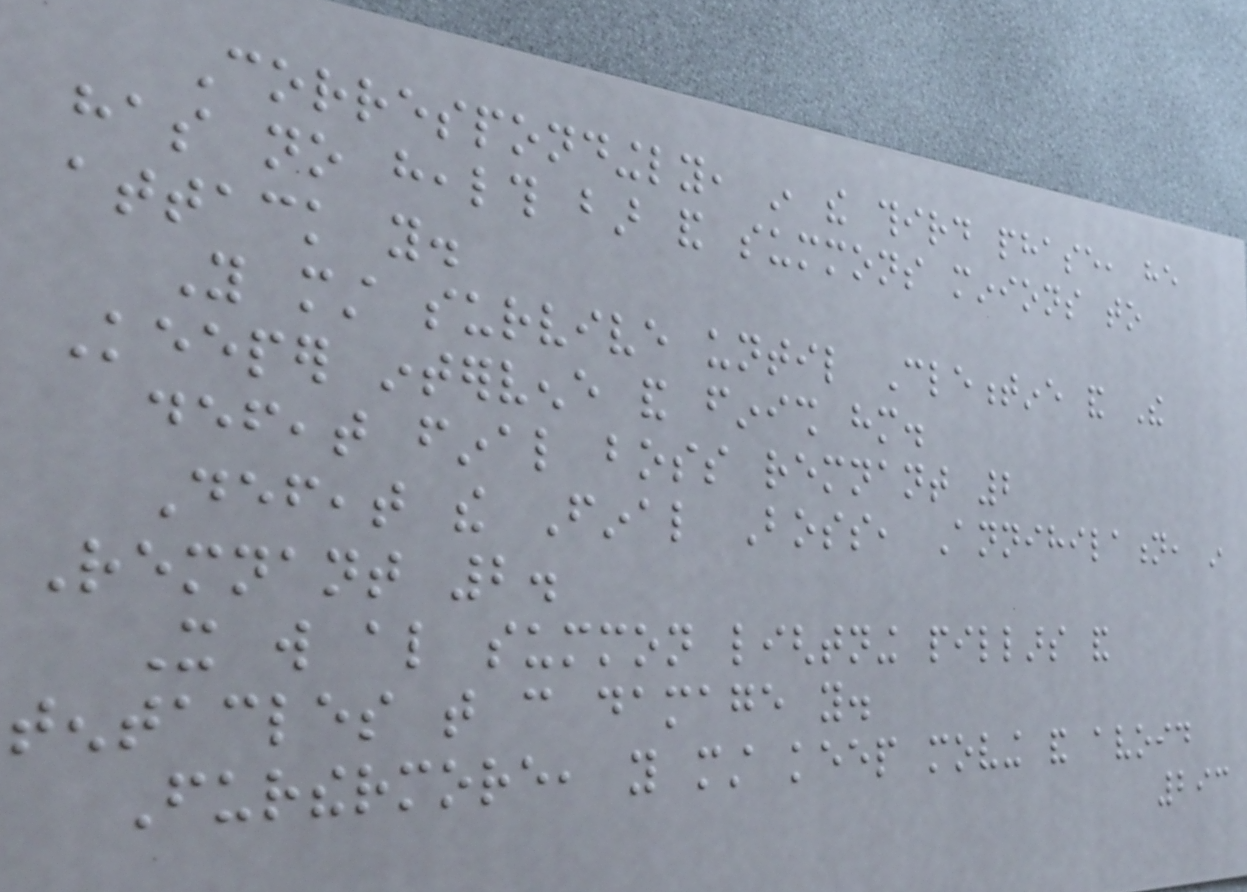Correspondingly, in the third phase, he
has no health bar and summons minions to
attack you.
You must survive until Clementine and The
Keeper intervene and finish him.
defeat final boss remnant 2
Defeat the Final Boss, Annihilation, in
Remnant 2.
It will also summon lightning pillars and
tentacles that can damage you.
Furthermore, you must keep moving and avoid
293
